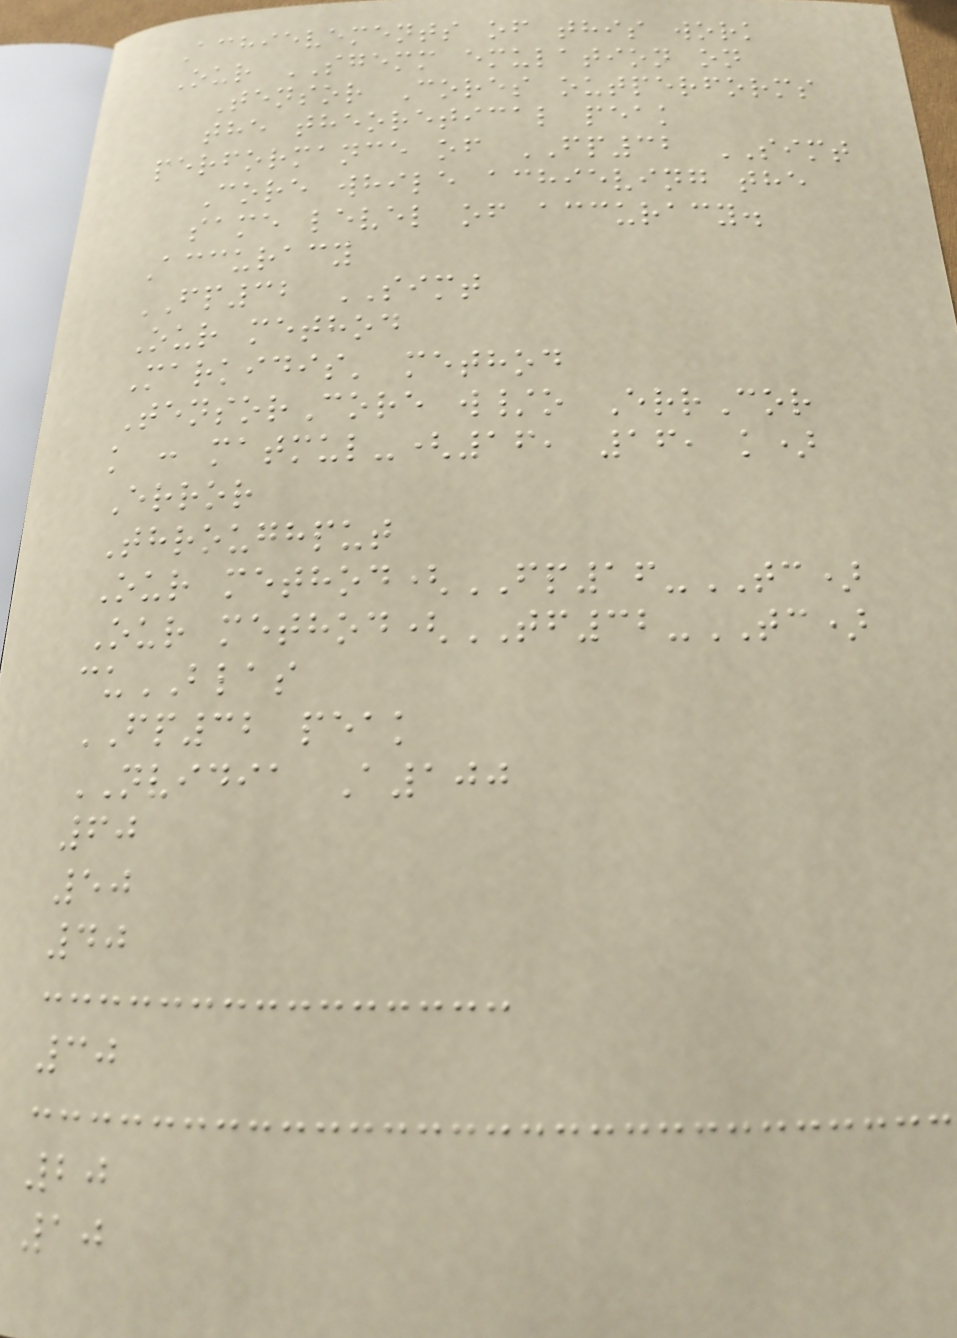Achievements of this work
Our SGEMM emulation on
Tensor Cores outperforms
the theoretical peak
performance of FP32 SIMT
Core while achieving the
same level of accuracy.
Accuracy
FP32 SIMT
Our method
Markidis' method
TensorCore w/o ErrCor
k : matmul-(16, 16, k)
Error
Throughput
Our method(FP16-TC)
Our method(TF32-TC)
cuBLAS
FP32 peak
NVIDIA A100
60
50
40
30
20
10
